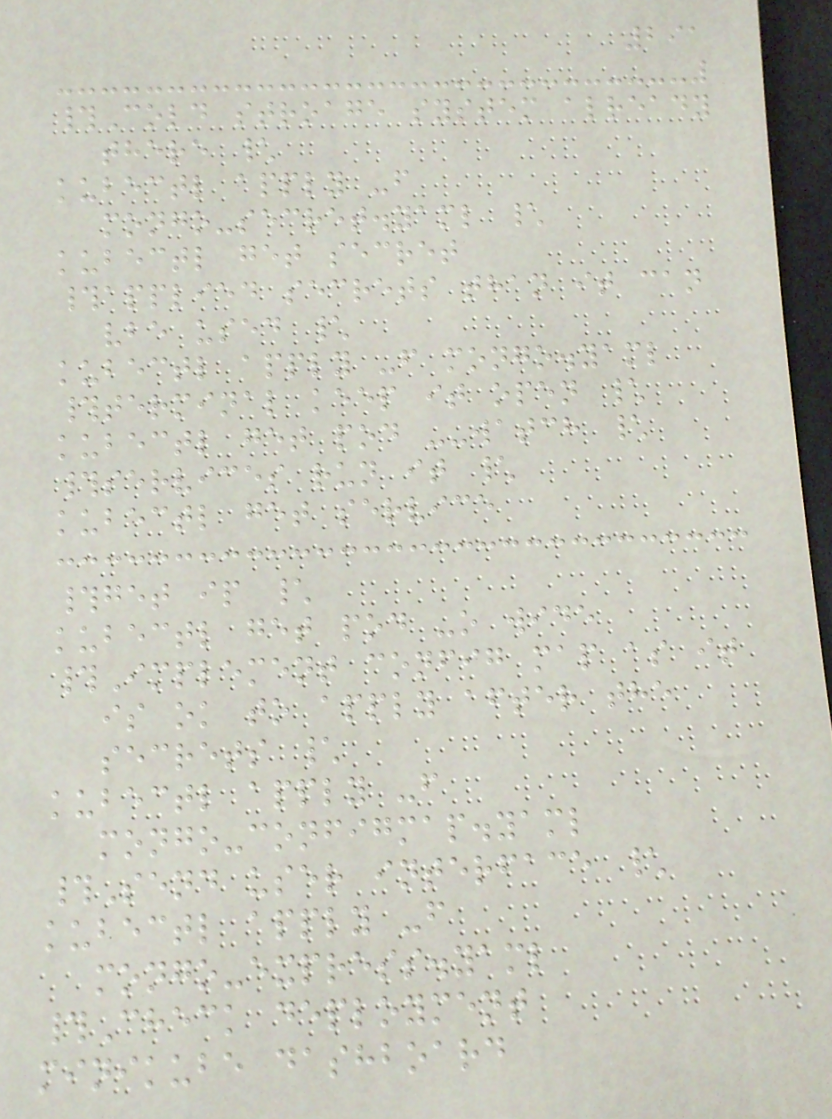291
#Cold stroage system already
there \
kubectl apply -f
mongo-secret.yaml \
kubectl get secret
#applied secrets than it can
vbe used \
kubectl apply -f mongo.yaml
#terminal keep it open \
kubectl get pod --watch \
#services run it \
kubectl get service
#get ip \
kubectl get pod -o wide
#Implement config map as it
is ok to apply after the
secrets \
kubectl apply -f
mongo-configmap.yaml
#Send user interface \
kubectl apply -f
mongo-express.yaml
#Check deployment
minikube dashboard
